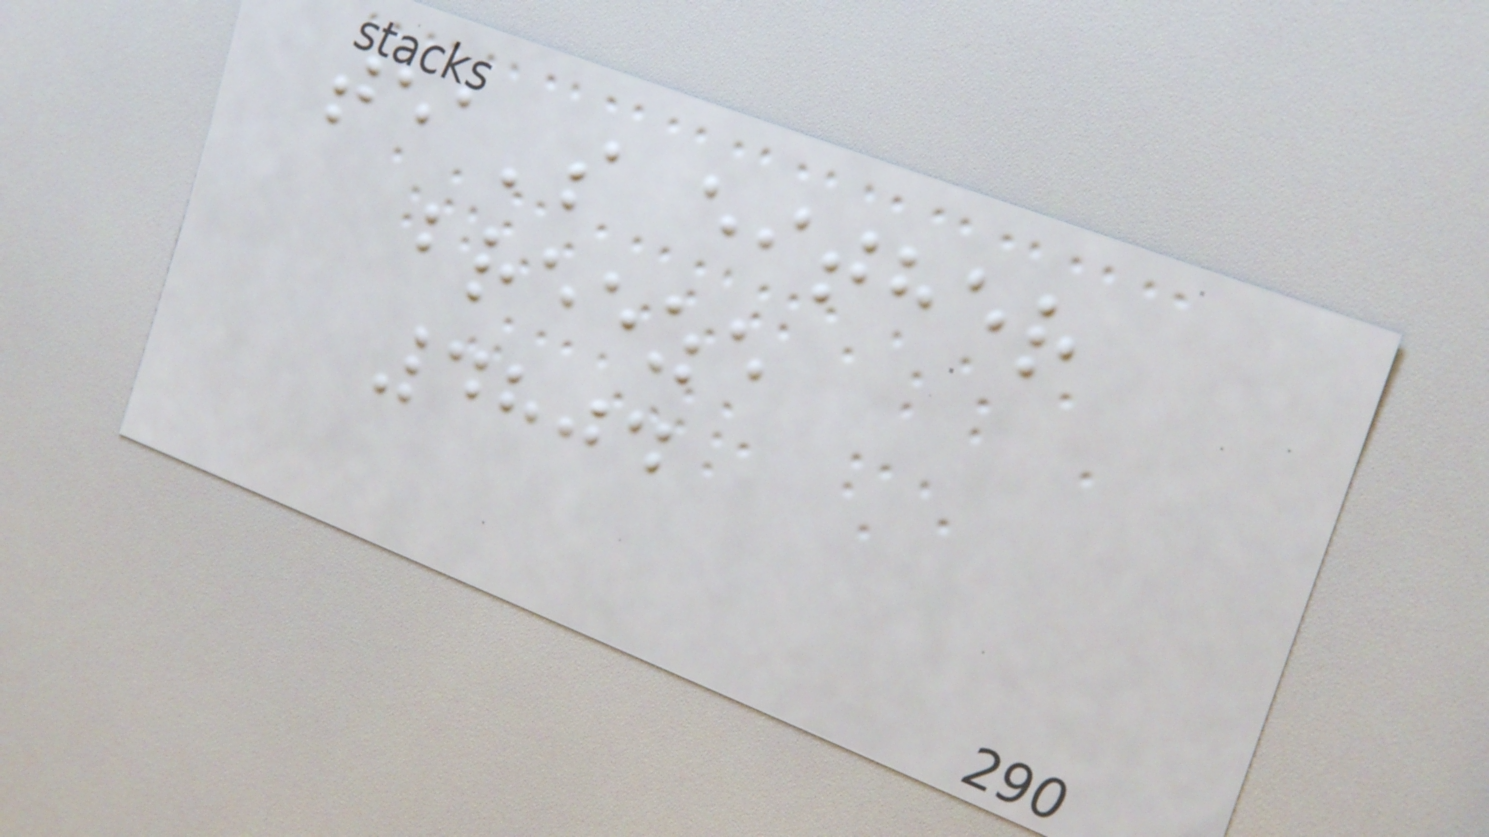tea's either
breeze
4804
